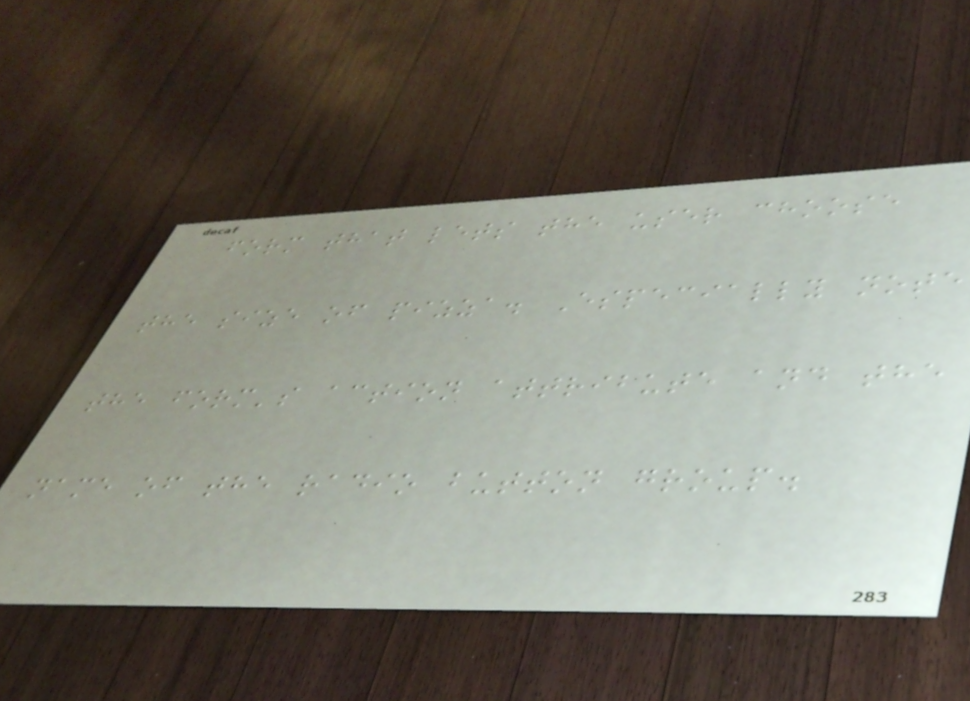form that lets the user choose
the size of pizza. Especially note
the form's action attribute and the
name of the radio button group.
